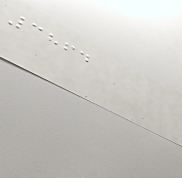3864
